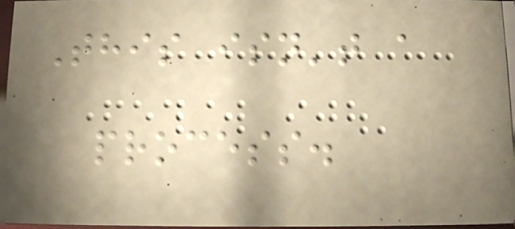This isn't a
process.
